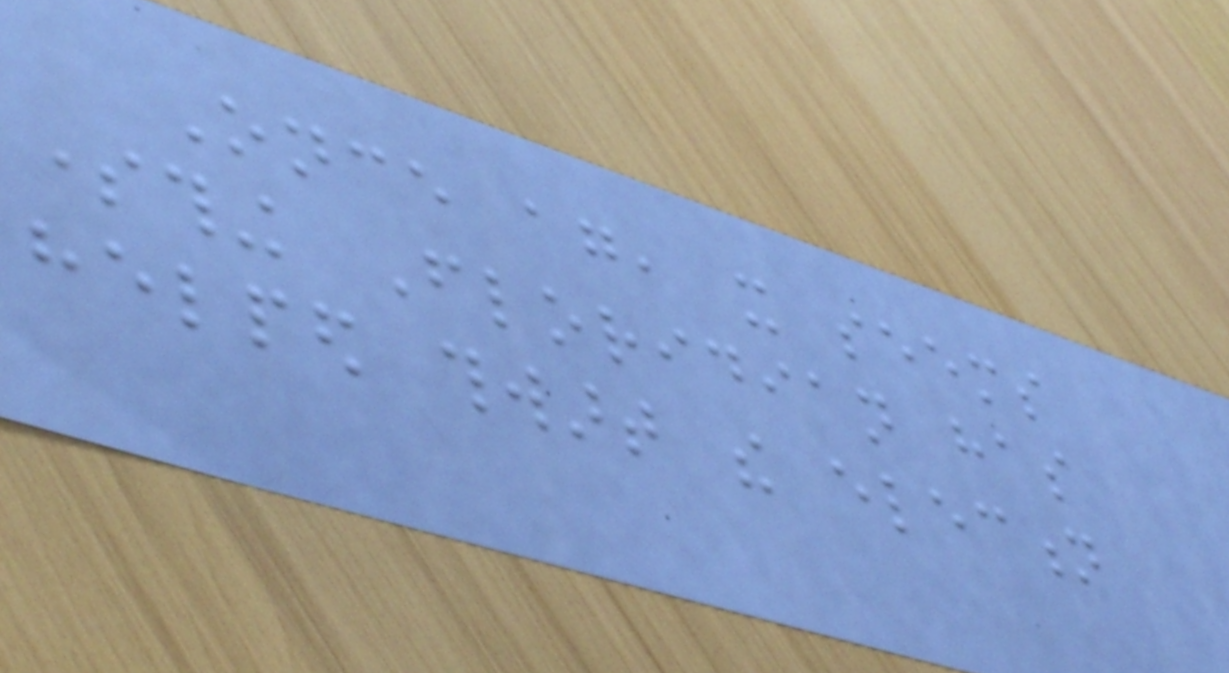Once again, it seems
something Floridian has
helped thwart the election
